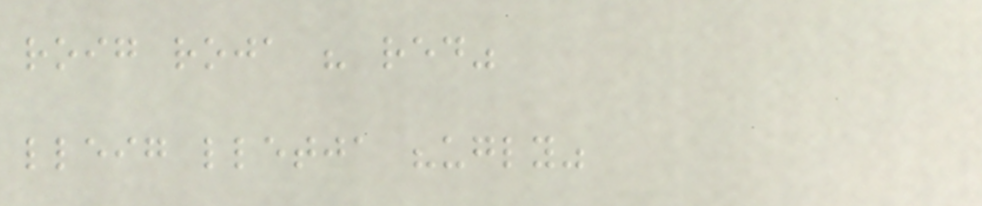roig roja " red"
lleig lletja "ugly"
